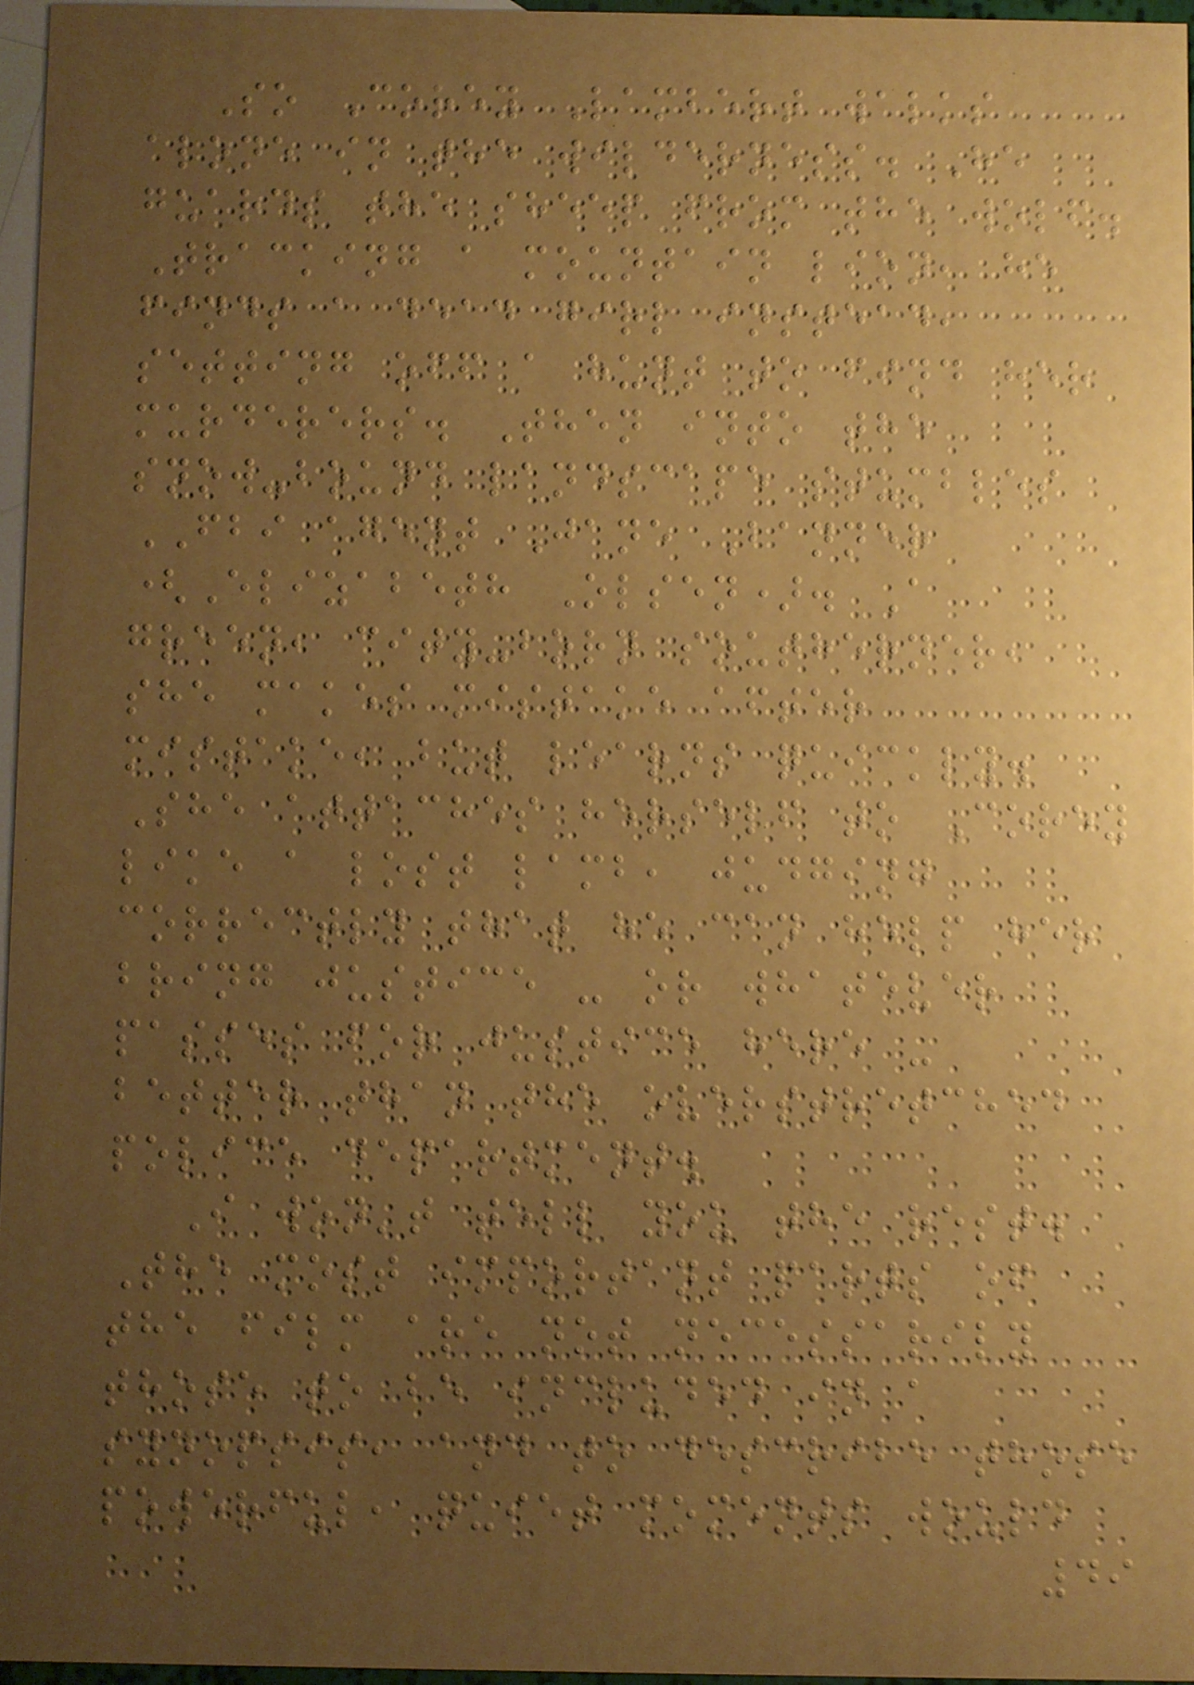So Corey Lambert walks
alone in the wilderness. He
guards the sheep from the wolf.
Tracking a mountain lion, he
finds a dead girl instead,
setting off a hunt to find her
murderers. Then into the
snow-bound landscape stumbles
FBI agent Jane Banner
(Elizabeth Olsen). A
green, city-born southerner,
she makes mistake after
mistake, but learns quickly.
She attaches herself to Corey
like a lost lamb, judging
correctly that he can help her
bring justice - or whatever
passes for justice here -
better than the overstretched
police department.
I won't tell you the rest.
The most important parts of
the film are not necessarily
those to be included in a
synopsis, and to describe those
powerful, quiet moments would
49
